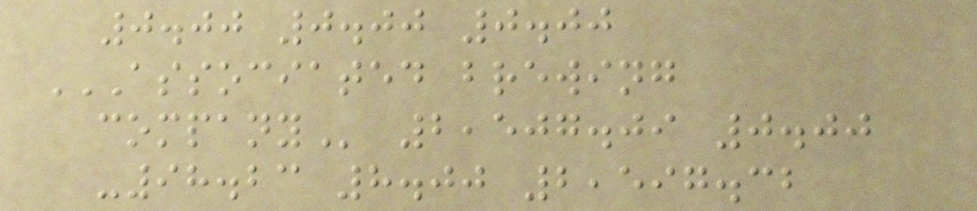0.00 0.00 0.00
ASSOCIATED BREWING
COMPANY 2,507.09 0.00
-98.23 8.00 2,597.32
